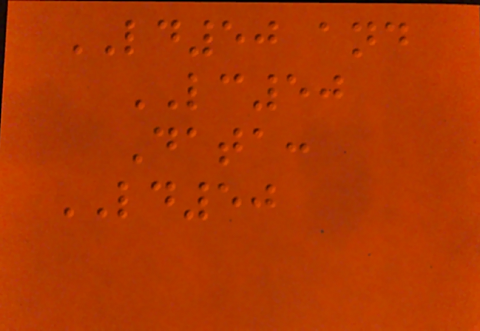LD50 and
LC50
Data:
LD50
